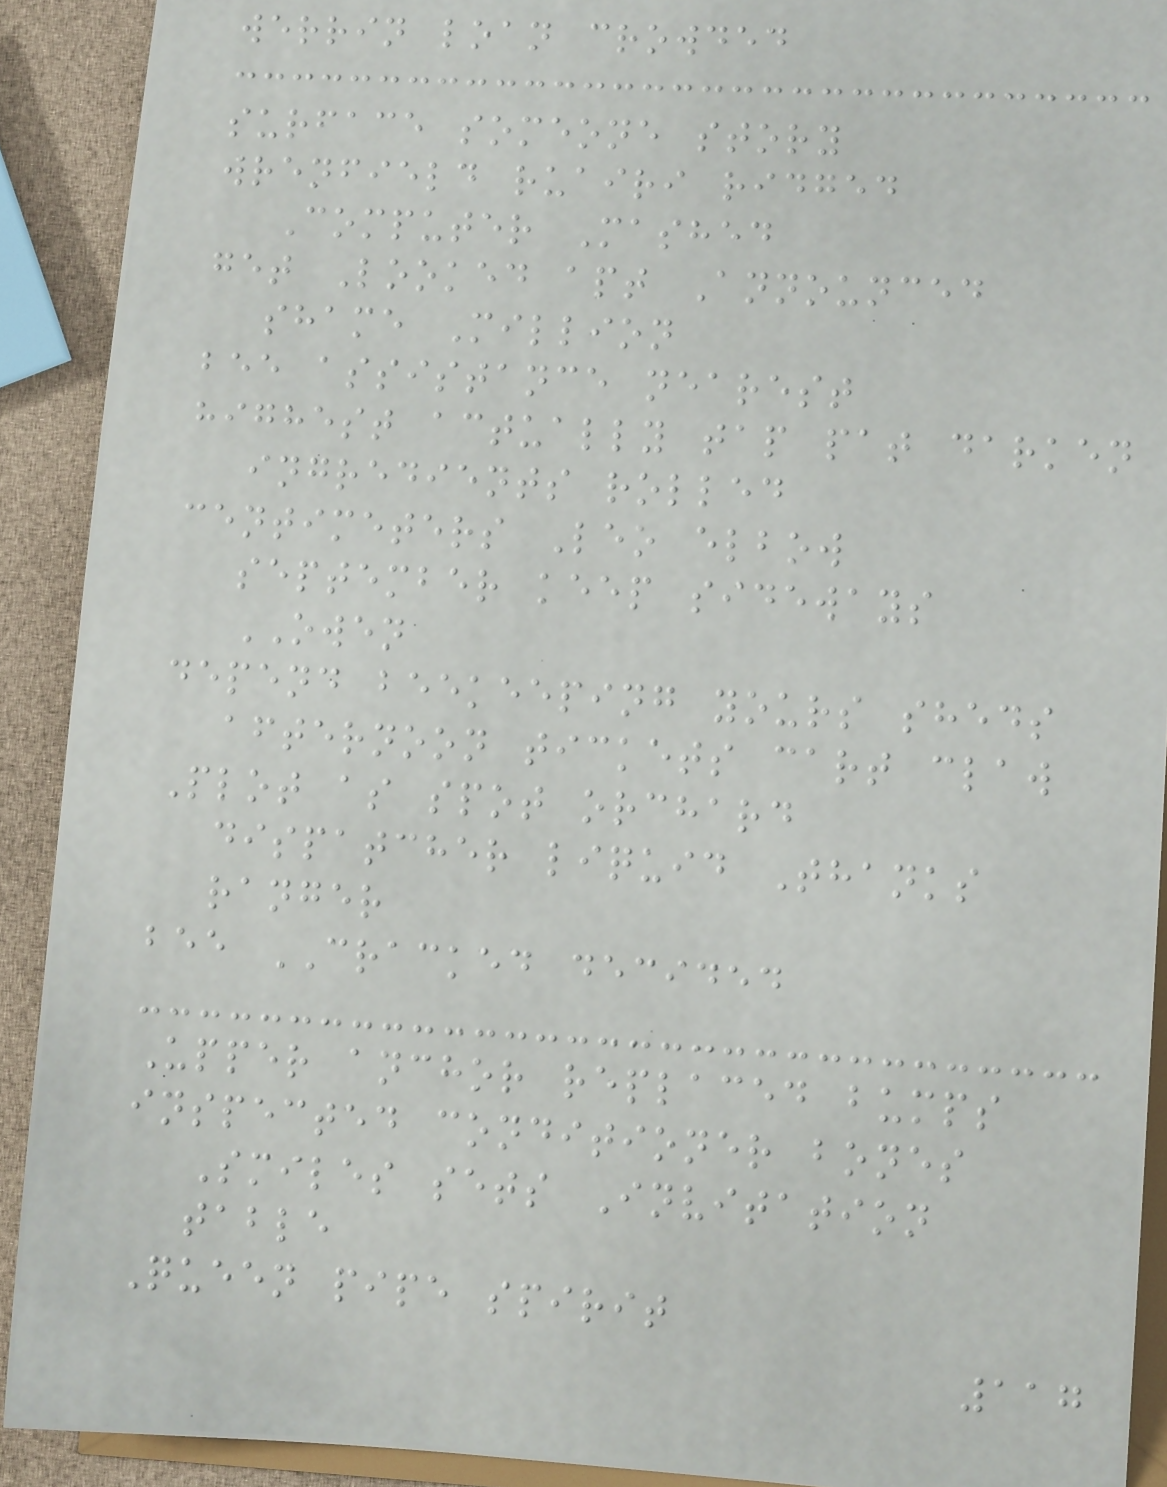werrin loan crowded
surface someone story
wrenfield ruairi ridged
Computer Mashed
get Looked apt Announced
shame Million
bee assistance nearest
highest actually tap pat darken
ingredients rolled
centimeters Leo elbow
september keep sideways
OWEN
depend beekeeping yours sheds
afternoon tickets cart claw
Plot as spot orchard
dispatcher liquid Thanks
ranger
bee CRACKED decided
Upper anchor replaced bumps
inspected conditioner bones
Smiles sets Invitation
table
Queen pipe spirit
117
